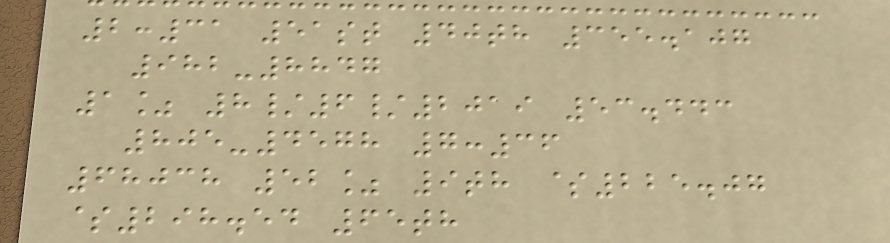2:31 51st 40th 355.107
982-8847
1% 8/6/2019 53.443
805-4578 7:36
68038 52% 9th $225.07
$298.54 65th
